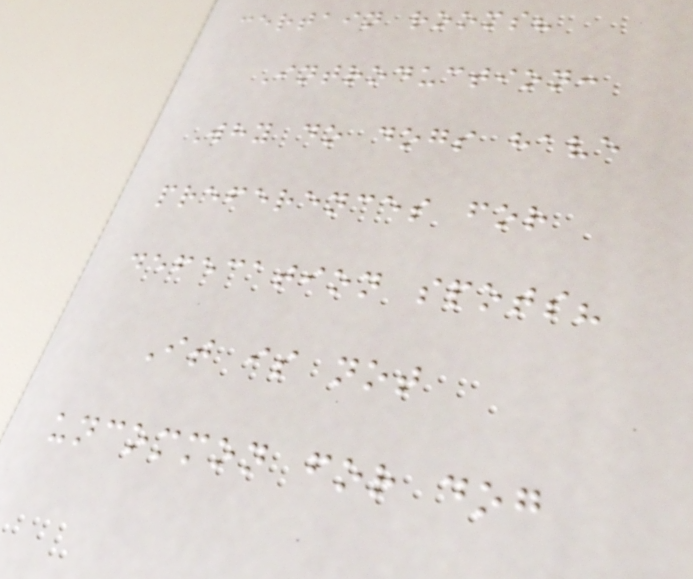certain rooms?
Introduction:
Why do dogs have
preferences for
defecation spots?
It is not
uncommon for dog
